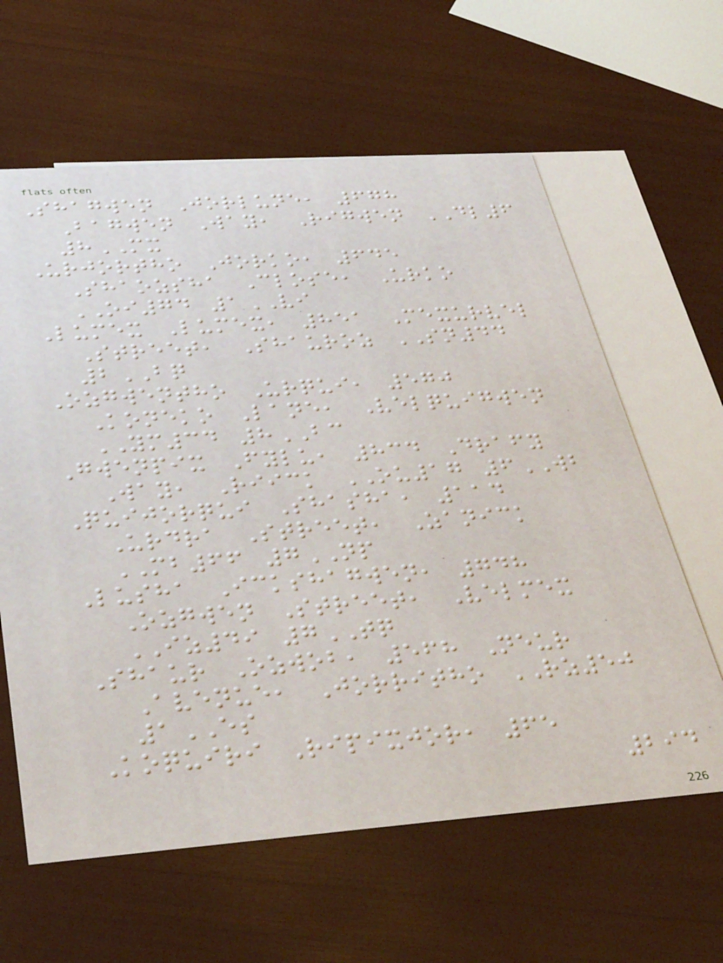Shagwen Jorlune, 678
Bagwen Way, Rigwen DL6
8MX
Urjortho Jorko, 645
Shaozsha Close, Urko
OI74 1VI
Lumex Lumex, 851 Mexurvel
Street, Shauroz SN44
2BQ
Ozgwentho Urqui, 570
Koneko Lane, Velquigwen
YM34 8BC
Gwenpix Fylu, 834 Drafy
Way, Riick OU17 6WB
Quijorqui Shasha, 114
Urdra Street, Zanick
MB66 7NP
Lusha Ickshagwen, 748
Ozgwen Street, Velmex
IZ49 7TQ
Shaur Ozwob, 568 Neur
Avenue, Jorritho RZ50
1ES
Koquiri Ripixjor, 65
294
